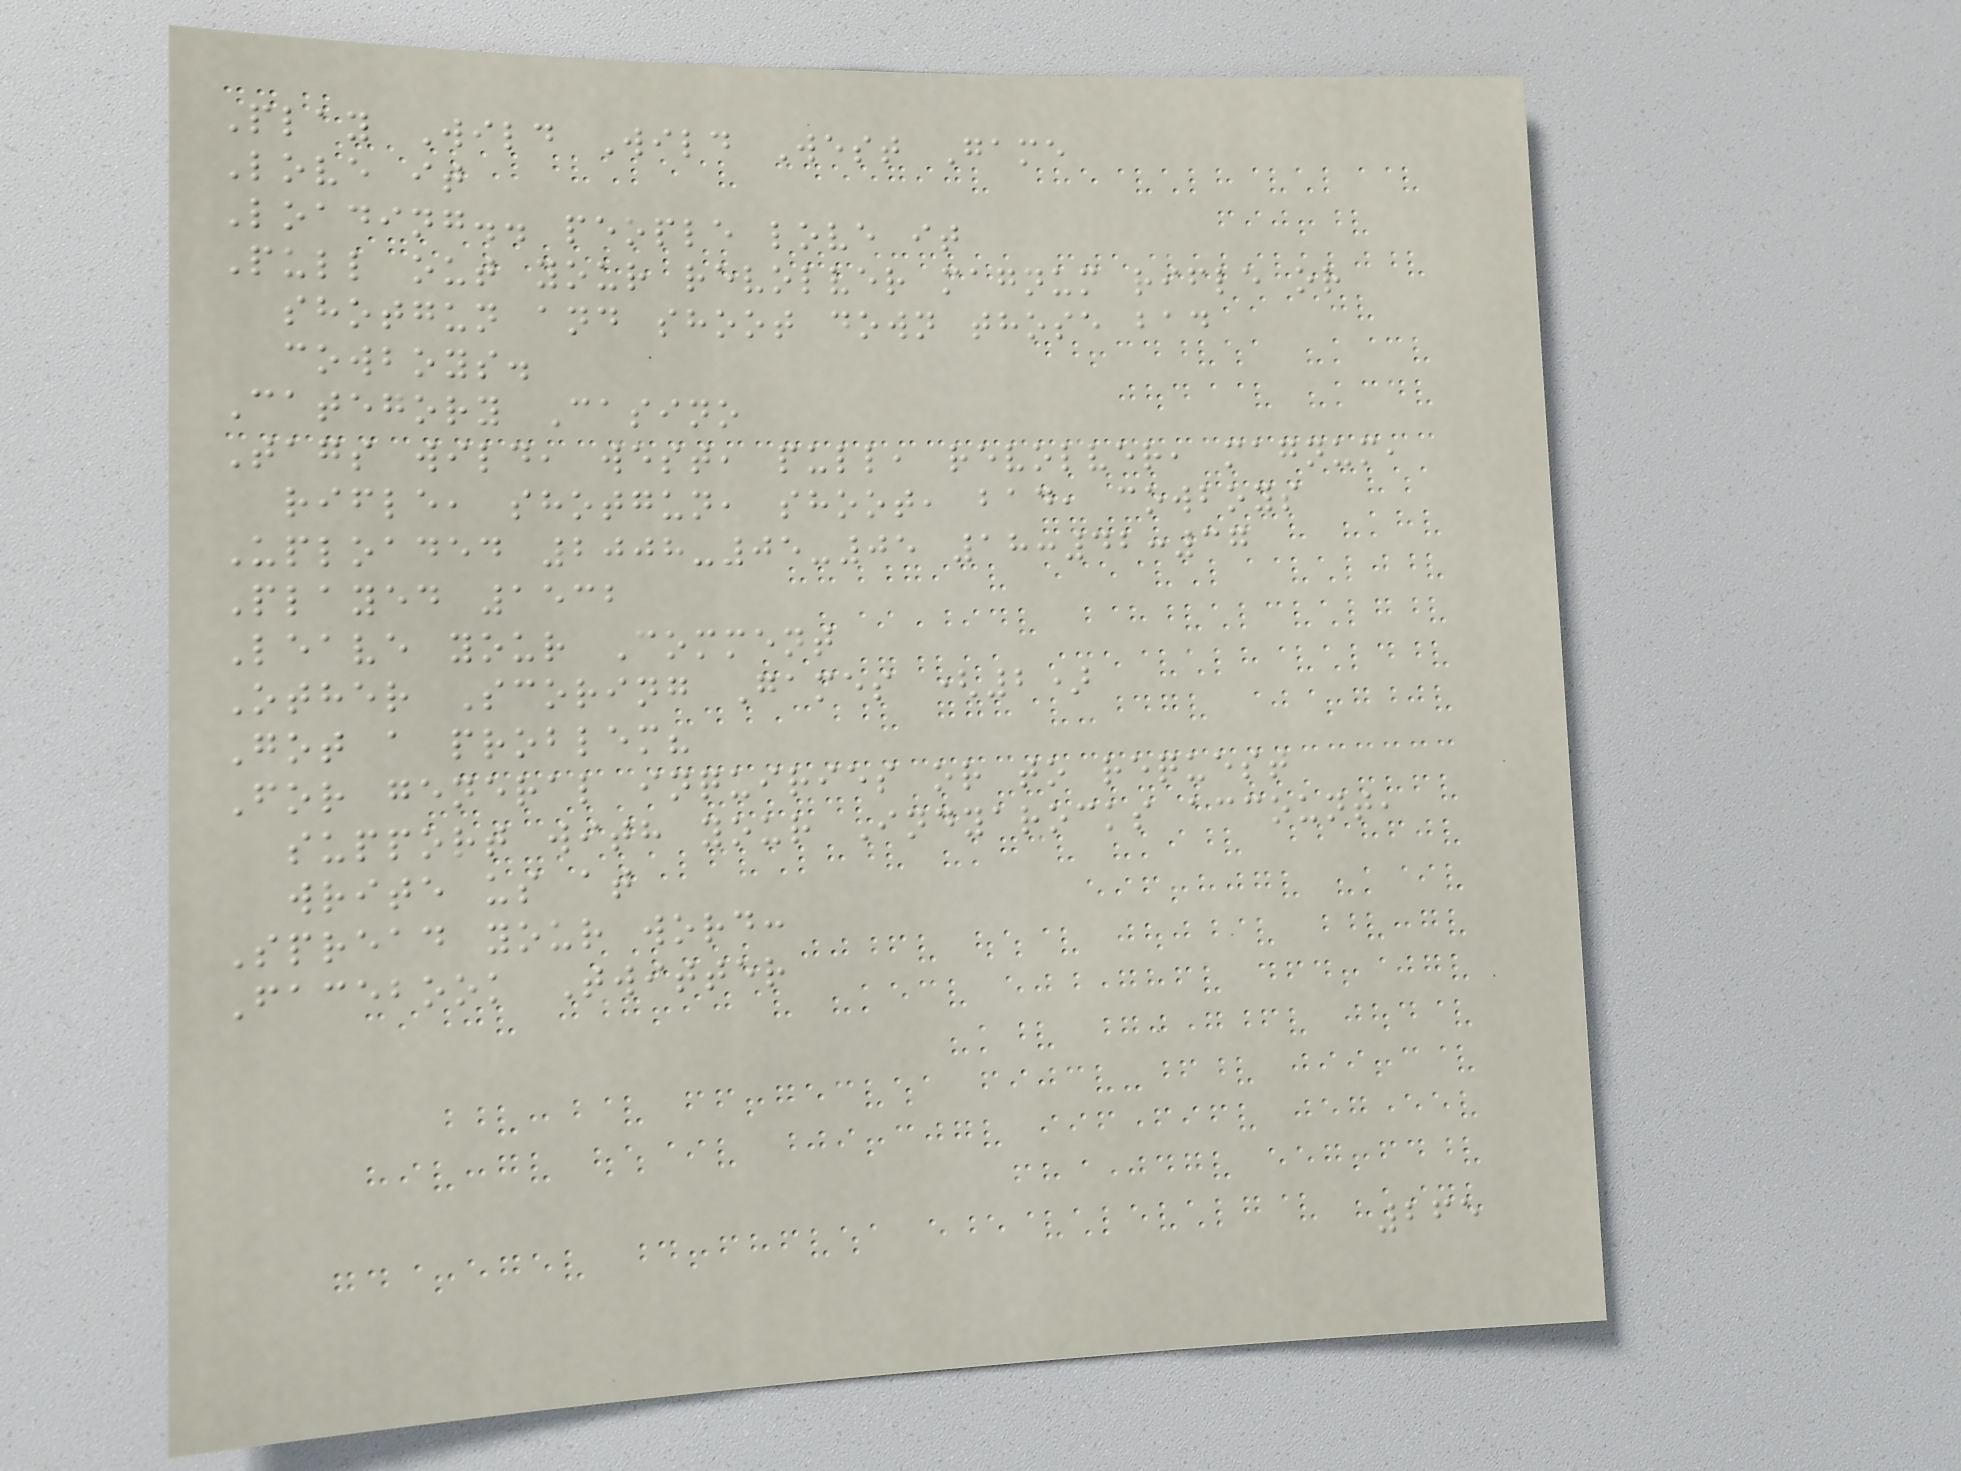Play Wild Wild West Game
Love it
Loading.. people love it
Pull out your revolver magnum rifle or
shotgun and shoot down those bad
cowboys.
Category Casino
Tags wild, west, pull, revolver, magnum,
rifle, shotgun, shoot, bad, cowboys
Uploaded 2008-05-05 18:42:37
Played 1532
Leave your Comment
Other Scoring Games (2)
Got a problem?
For general inquiries or to request
support with your Indyarocks account,
write us at
Spread your word:
Facebook Twitter
265
